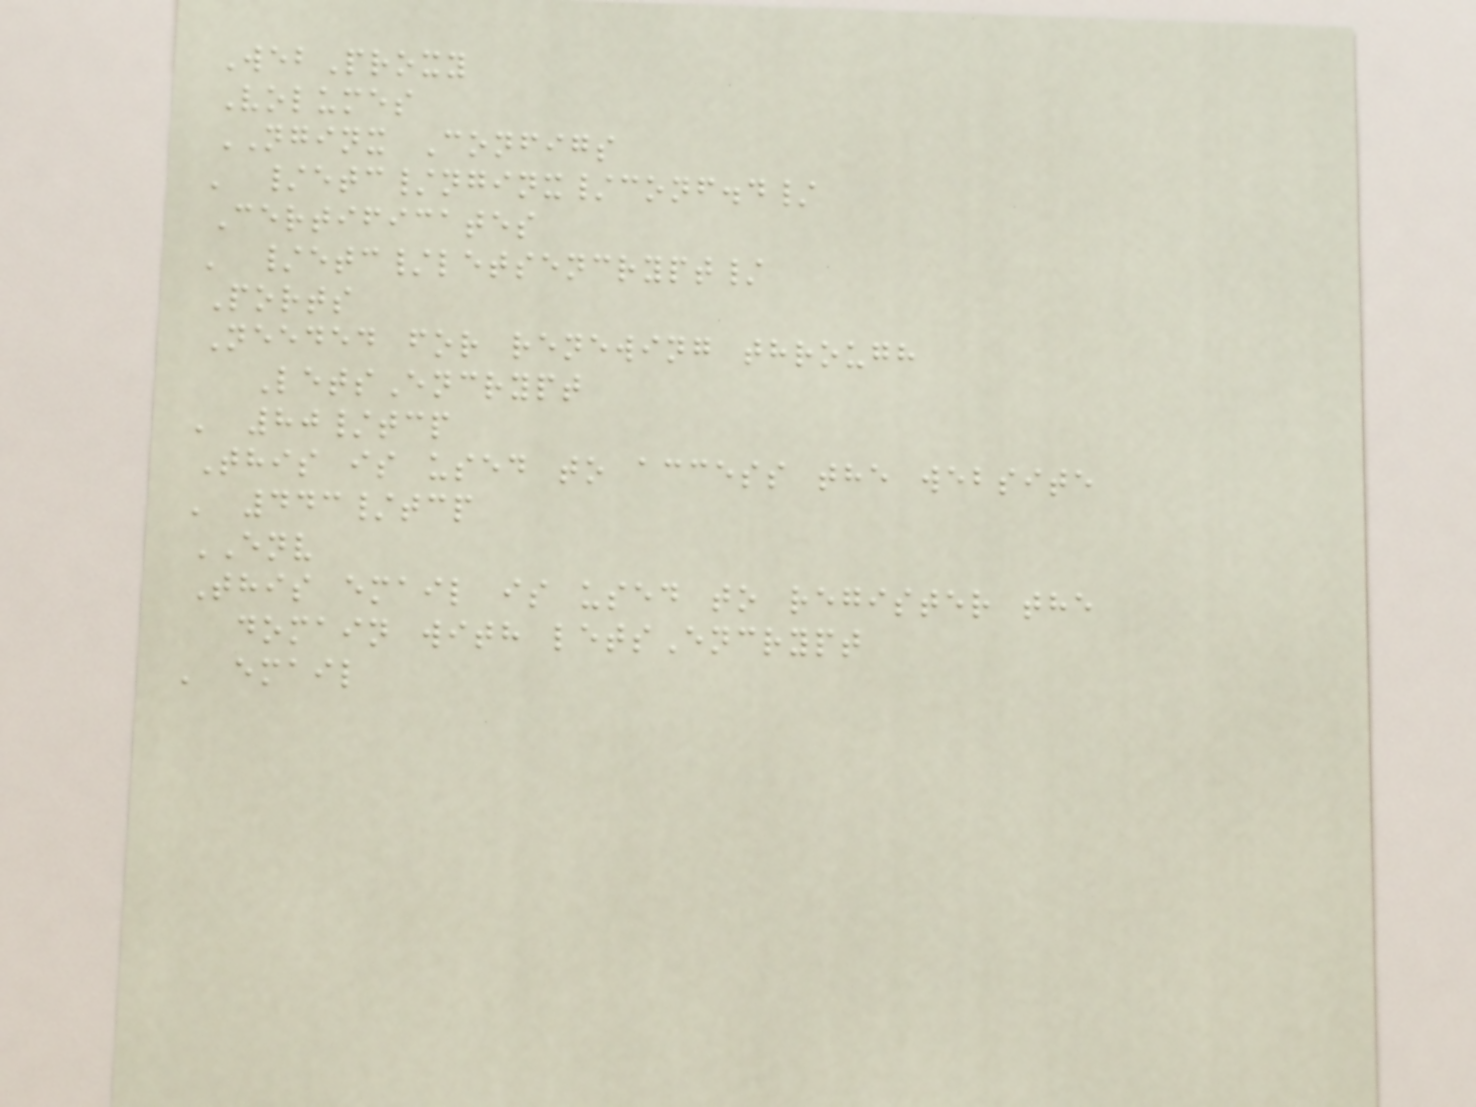WebProxy
Volumes
NGINX Configs
' /etc/nginx/conf.d/
Certificates
' /etc/letsencrypt/
Ports
Needed for renewing through
LetsEncrypt
' 80/tcp
This is used to access the website
' 443/tcp
ENV
This email is used to register the
domain with letsEncrypt
' email
